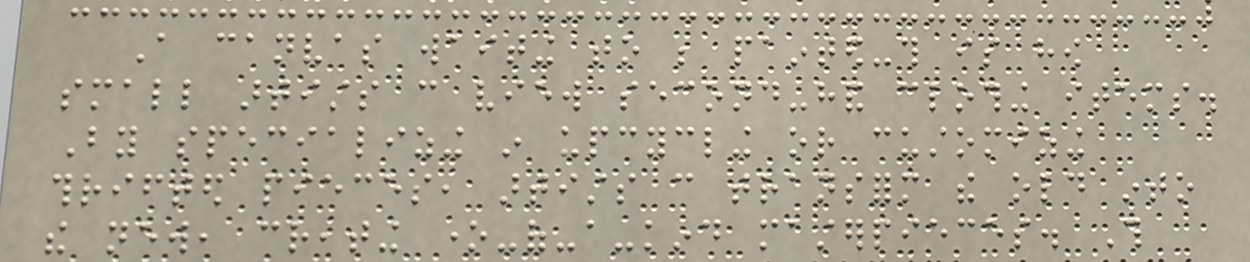A canvas waiting to be painted-this is how
small artists can view second-hand clothing items.
By specializing in upcycling or customizing
thrifted pieces, artists can transform the old into
the new, creating one-of-a-kind masterpieces. This
